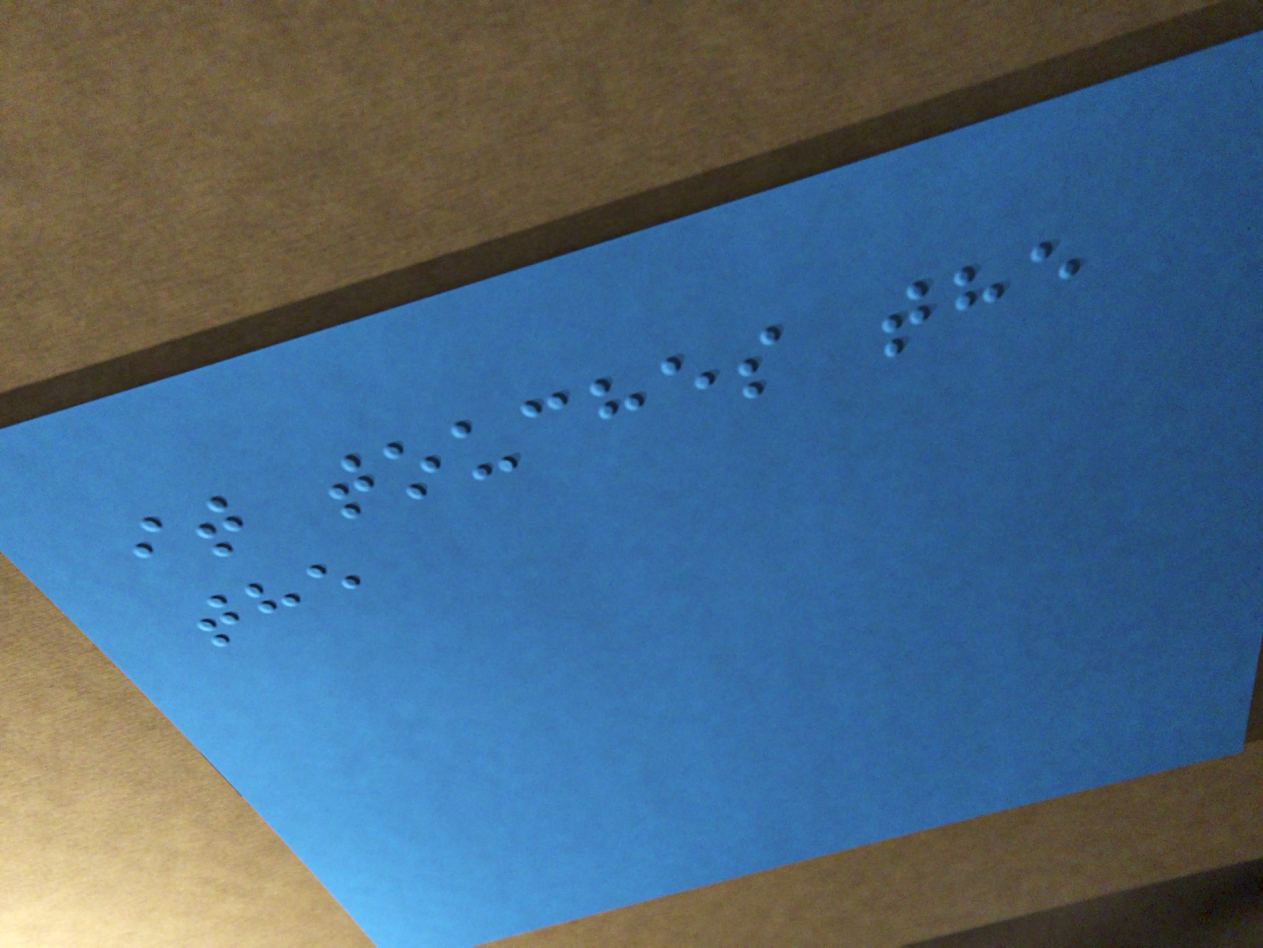it touches the
the
